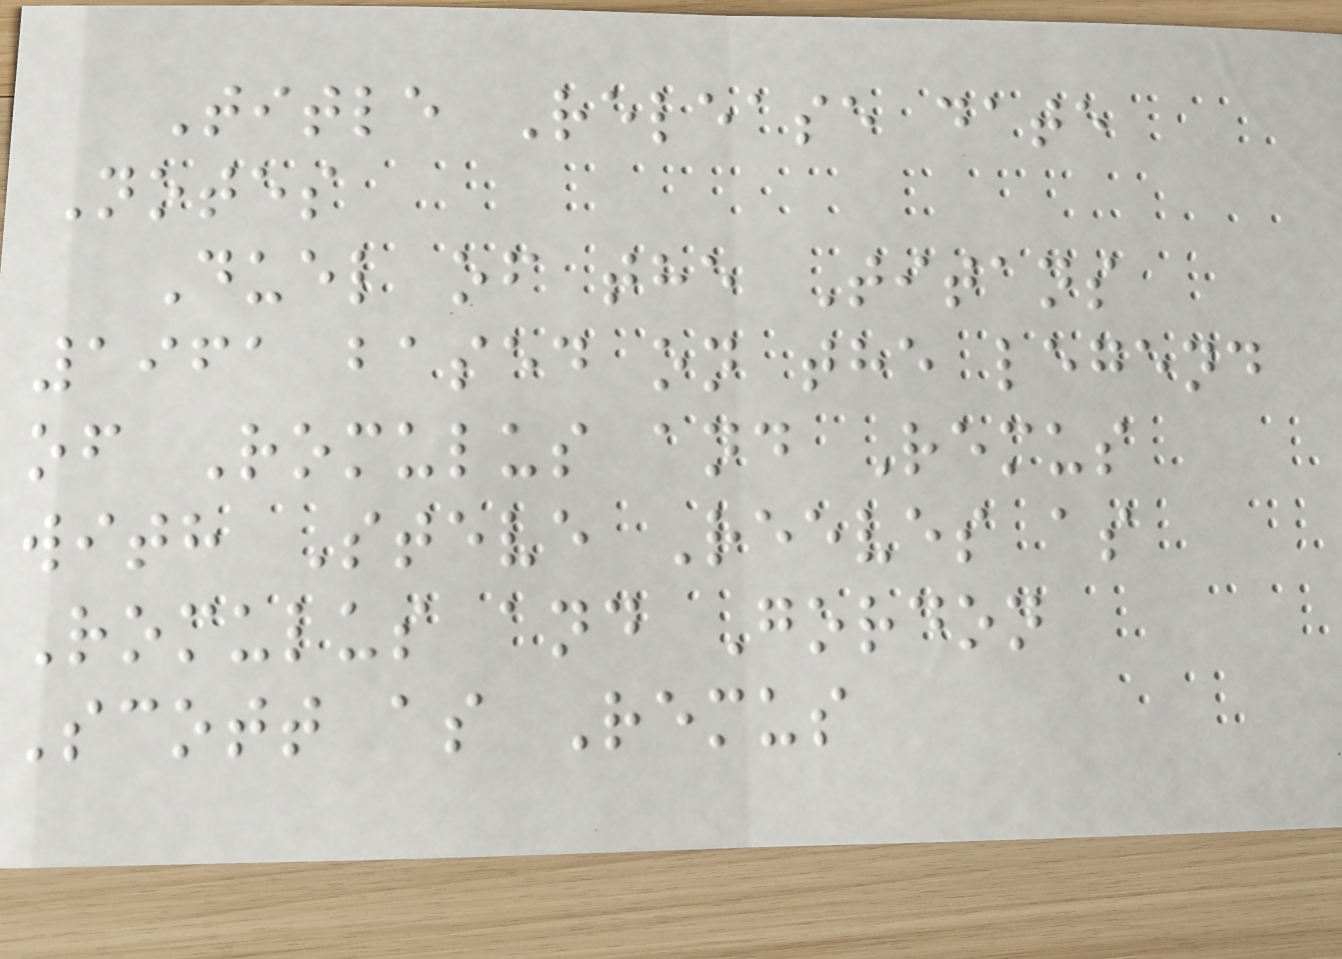Title Release date
Notes
Duel of the Titans
1961 based on the legend
of Romulus and Remus
with Steve Reeves as
Romulus and Gordon
Scott as Remus
